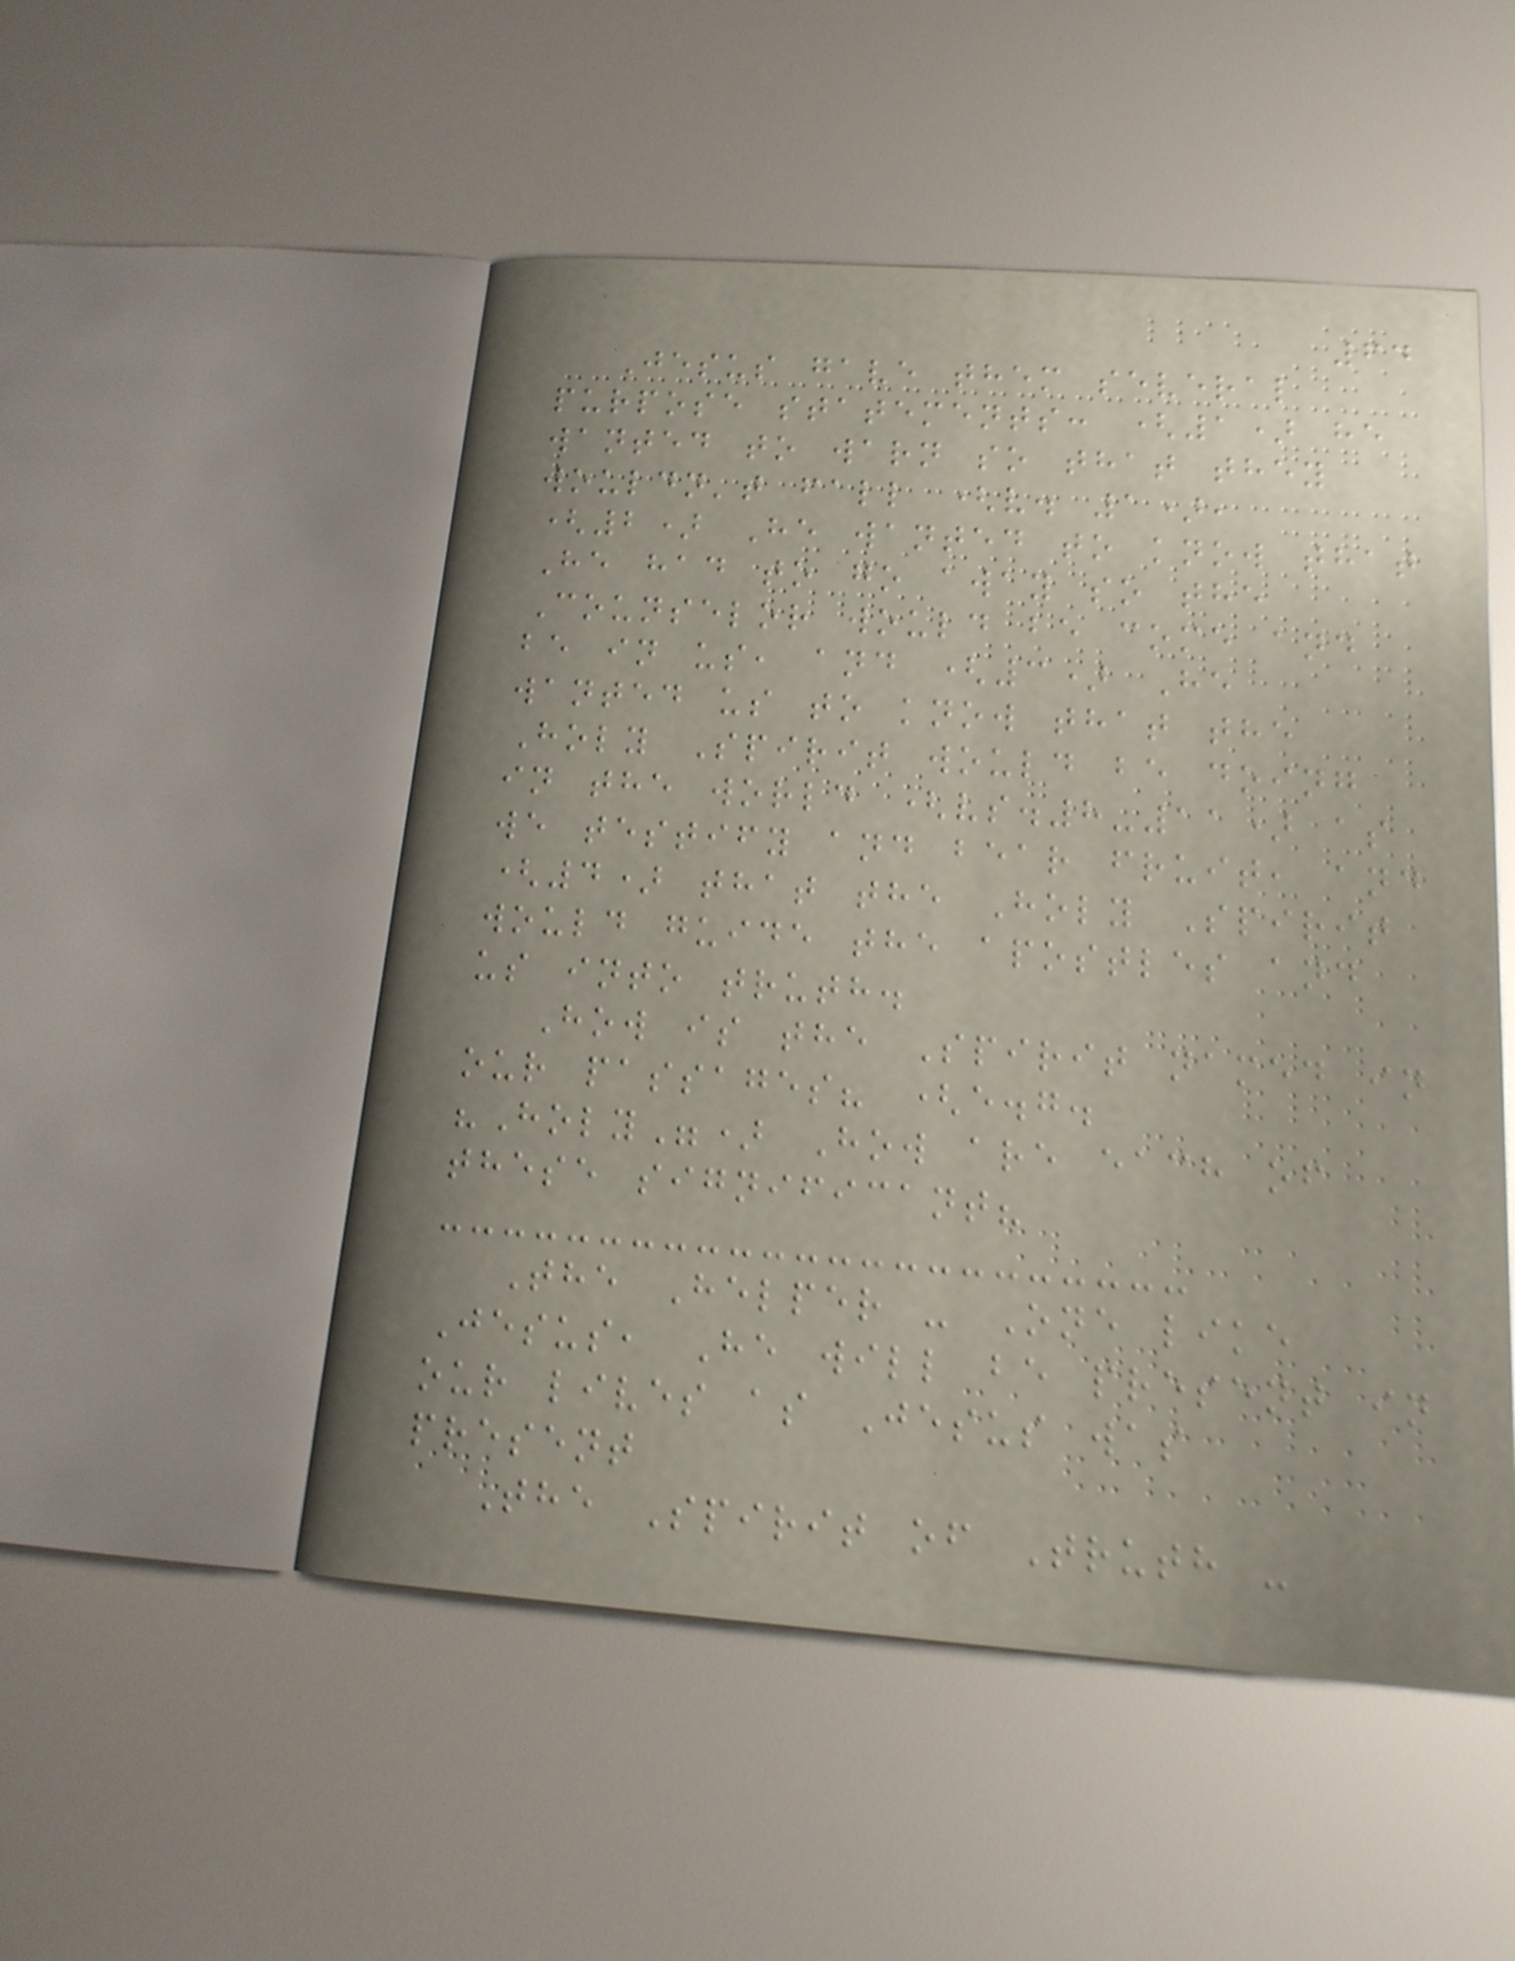64
Jesus gave them several
purpose statements: (1) he
wanted to warn so that they
wouldn't fall (v. 1),
(2) He wanted to know that
He had to go away so the
Counselor would be come and
be in us, and (3) He
wanted us to know that the
Holy Spirit would be doing
in the world (vs.8-11) as
we testify and bear fruit, and
(4) that the Holy Spirit
would guide the apostles and
us into truth.
How is the Spirit named in
our passages? (e.g.
"Holy") How are each of
these significant?
The Helper - One like
Jesus, He will be present in
our lives as Jesus was
present
The Spirit of Truth -
